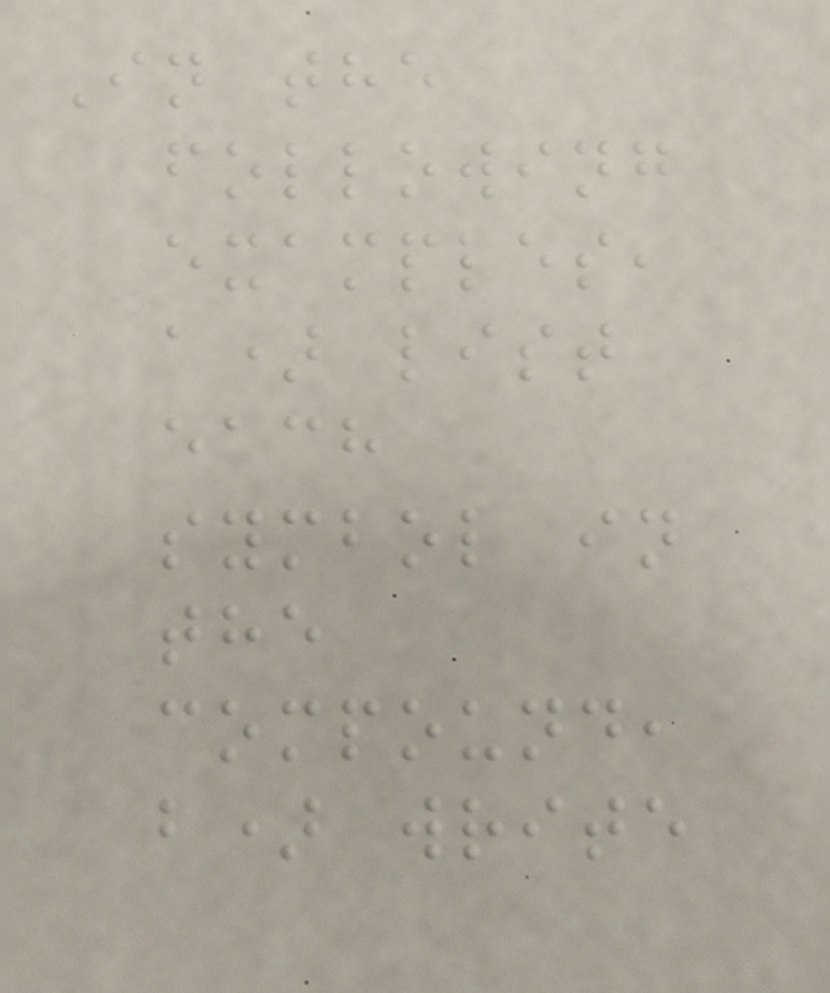In the
following
examples,
a) list
each
symbol in
the
compound,
b) write
